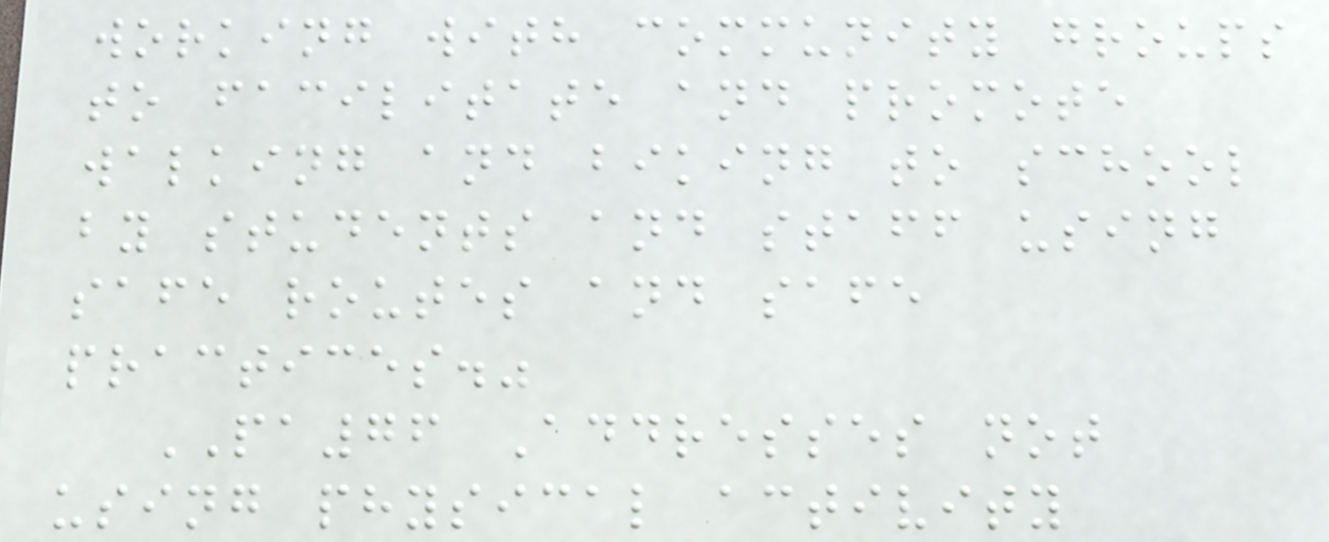working with community groups
to facilitate and promote
walking and biking to school
by students and staff using
safe routes and safe
practices."
PA76 Addresses not
using physical activity
